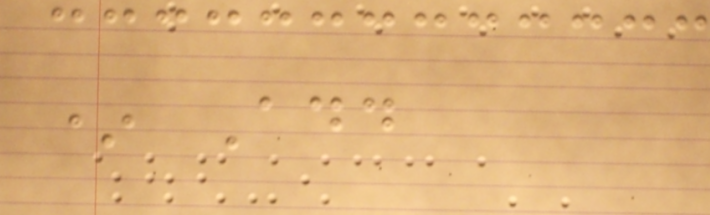* Add
